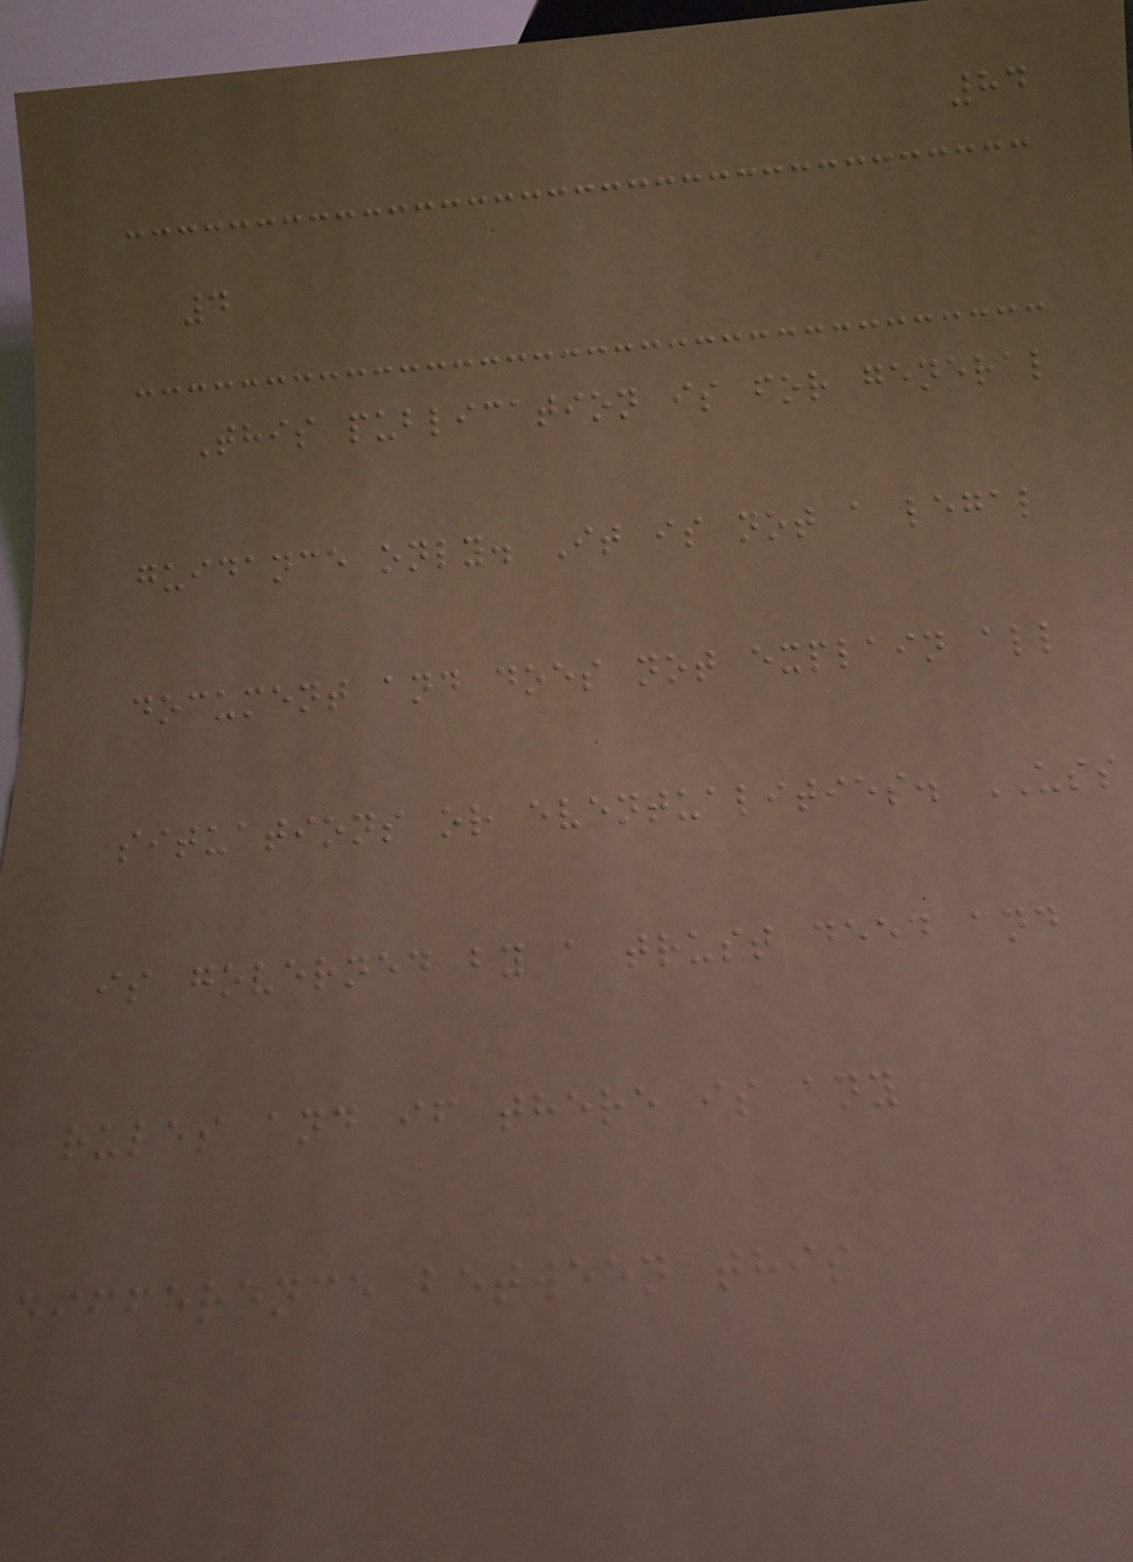84
4
This publication is for general
guidance only. It is not a legal
document and does not explain all
situations or eventualities. USS
is governed by a trust deed and
rules and if there is any
difference between this
